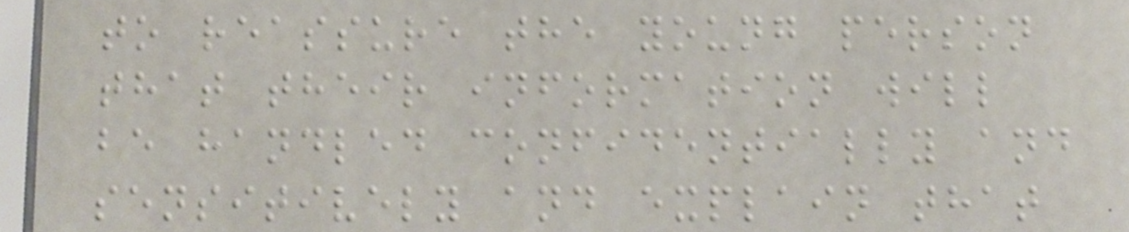to reassure the young person
that their information will
be handled confidentially and
sensitively and explain that
